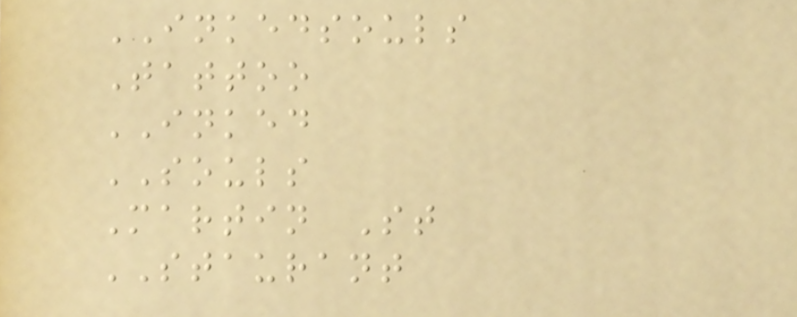INKEDSOULS
Tattoo
INKED
SOULS
Martin St
STAURANT
